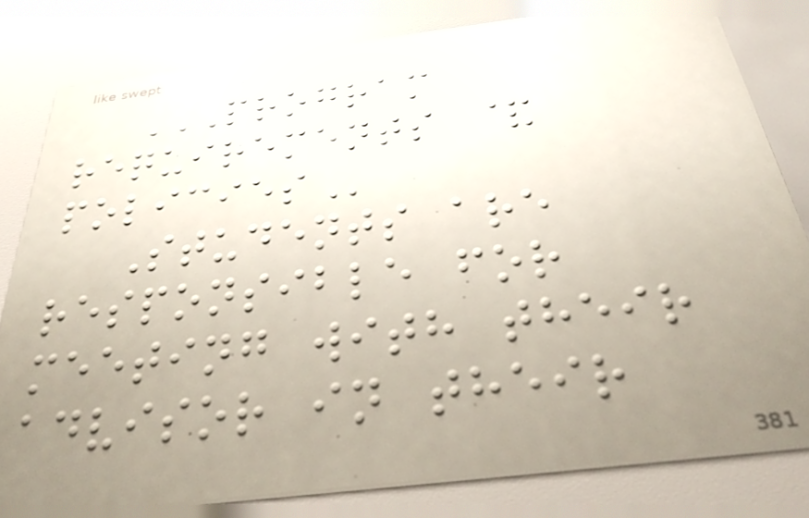PROGRAM
REQUIREMENTS &
POLICIES
Students are
responsible for
meeting with their
advisor in their
